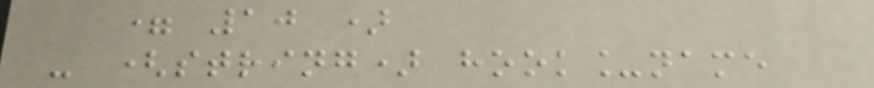= 10 )
- (string) hook_name
